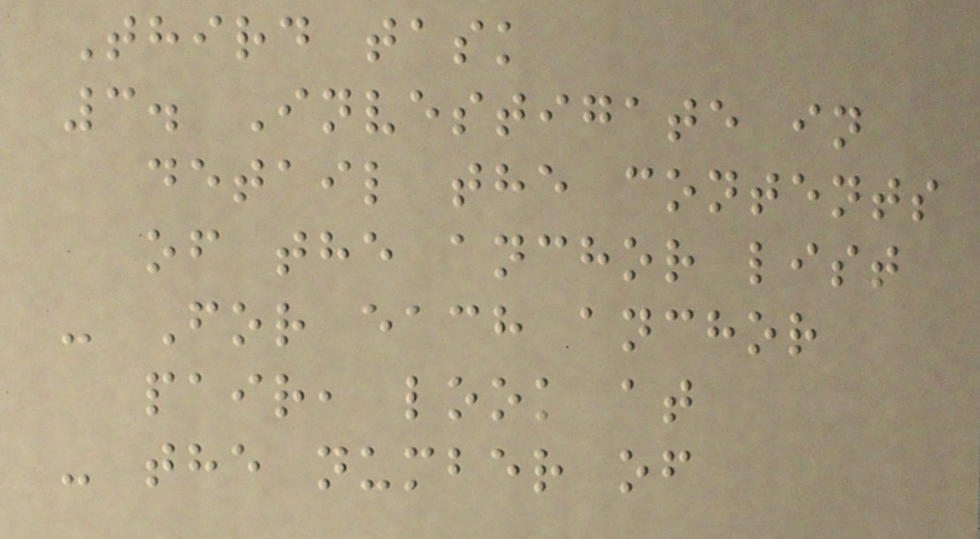Third task
3. Investigate in
detail the contents
of the anchor list
- For each anchor
pair, look at
- the number of
